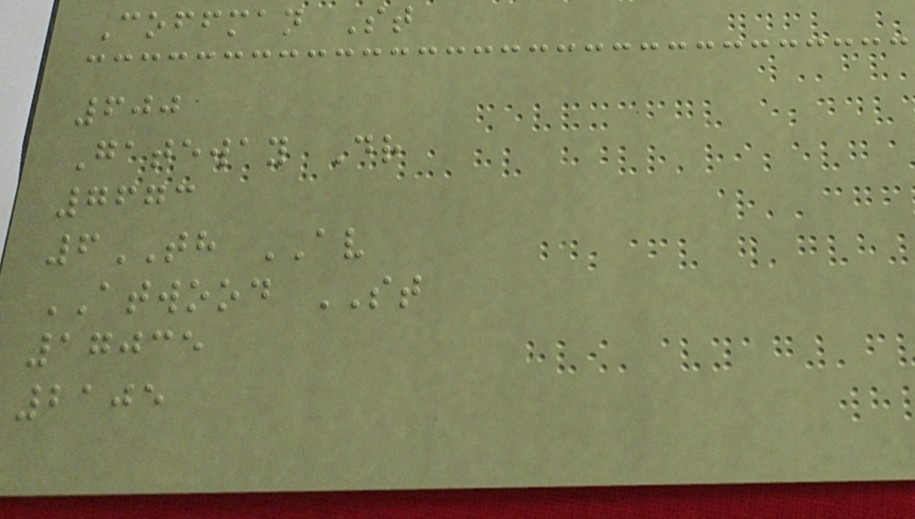Coffman St
600
Gateway Dr
7673
6TH AV
ATWOOD ST
17035
2105
